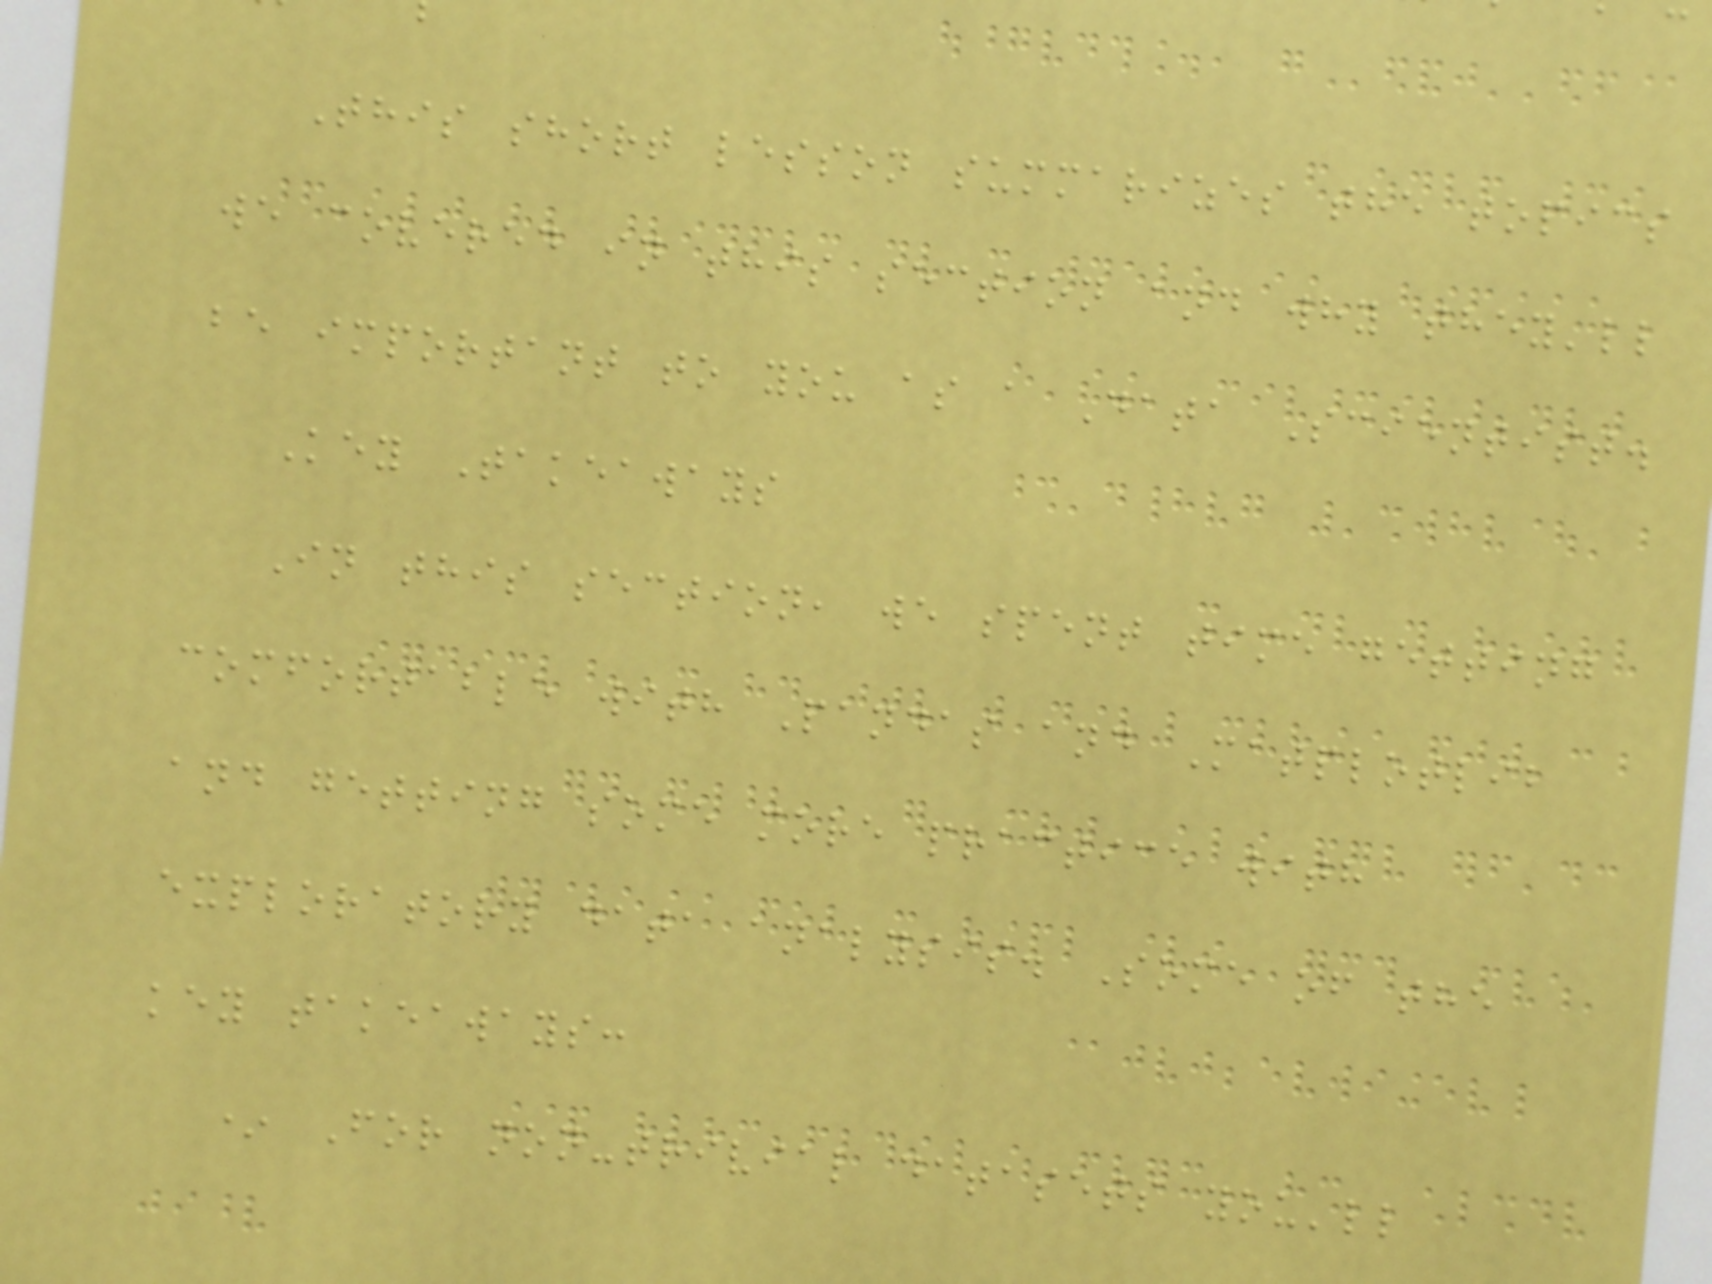This short lesson summarizes the topics
we covered in this section and why they'll
be important to you as a Data Scientist.
Key Takeaways
In this section, we spent time getting
comfortable with Pandas and Matplotlib
and getting some more practice with
exploratory data analysis. Some of the
key takeaways:
* For non-trivial datasets you'll
